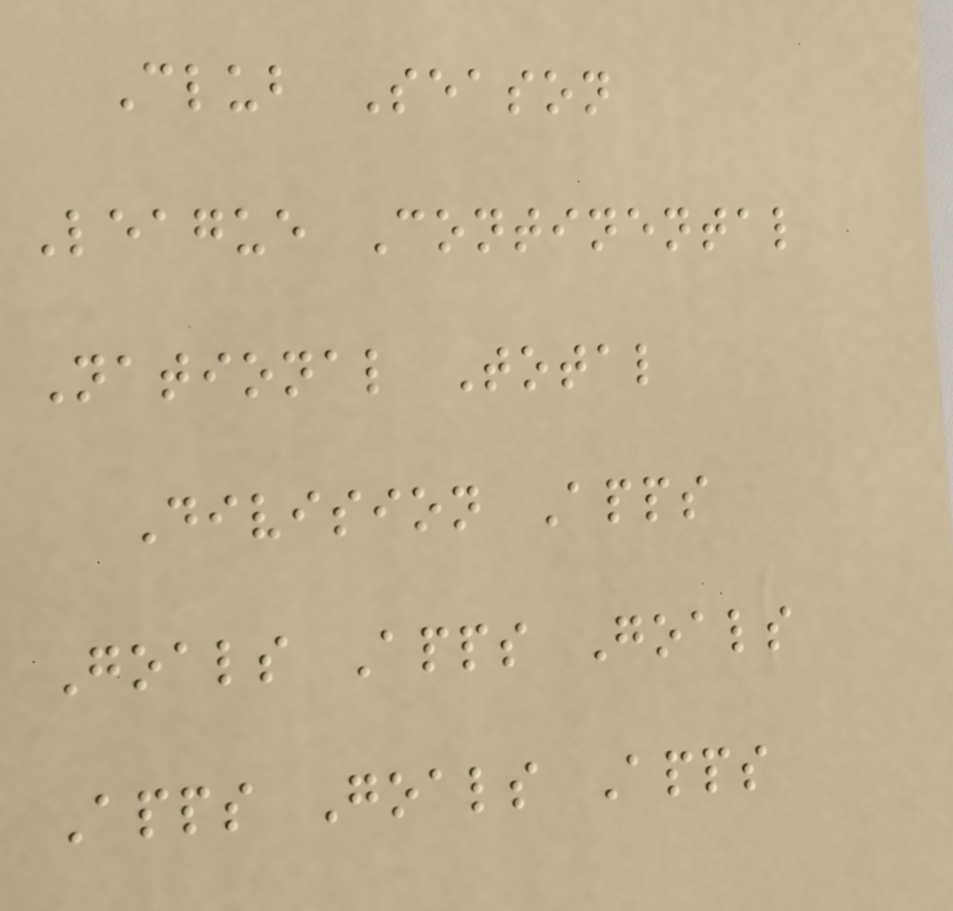Club Season
League Continental
National Total
Division Apps
Goals Apps Goals
Apps Goals Apps
